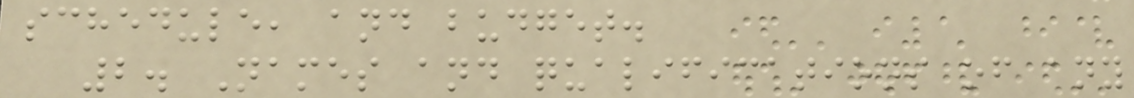schedule, and budget.
2. Names and qualifications of any
